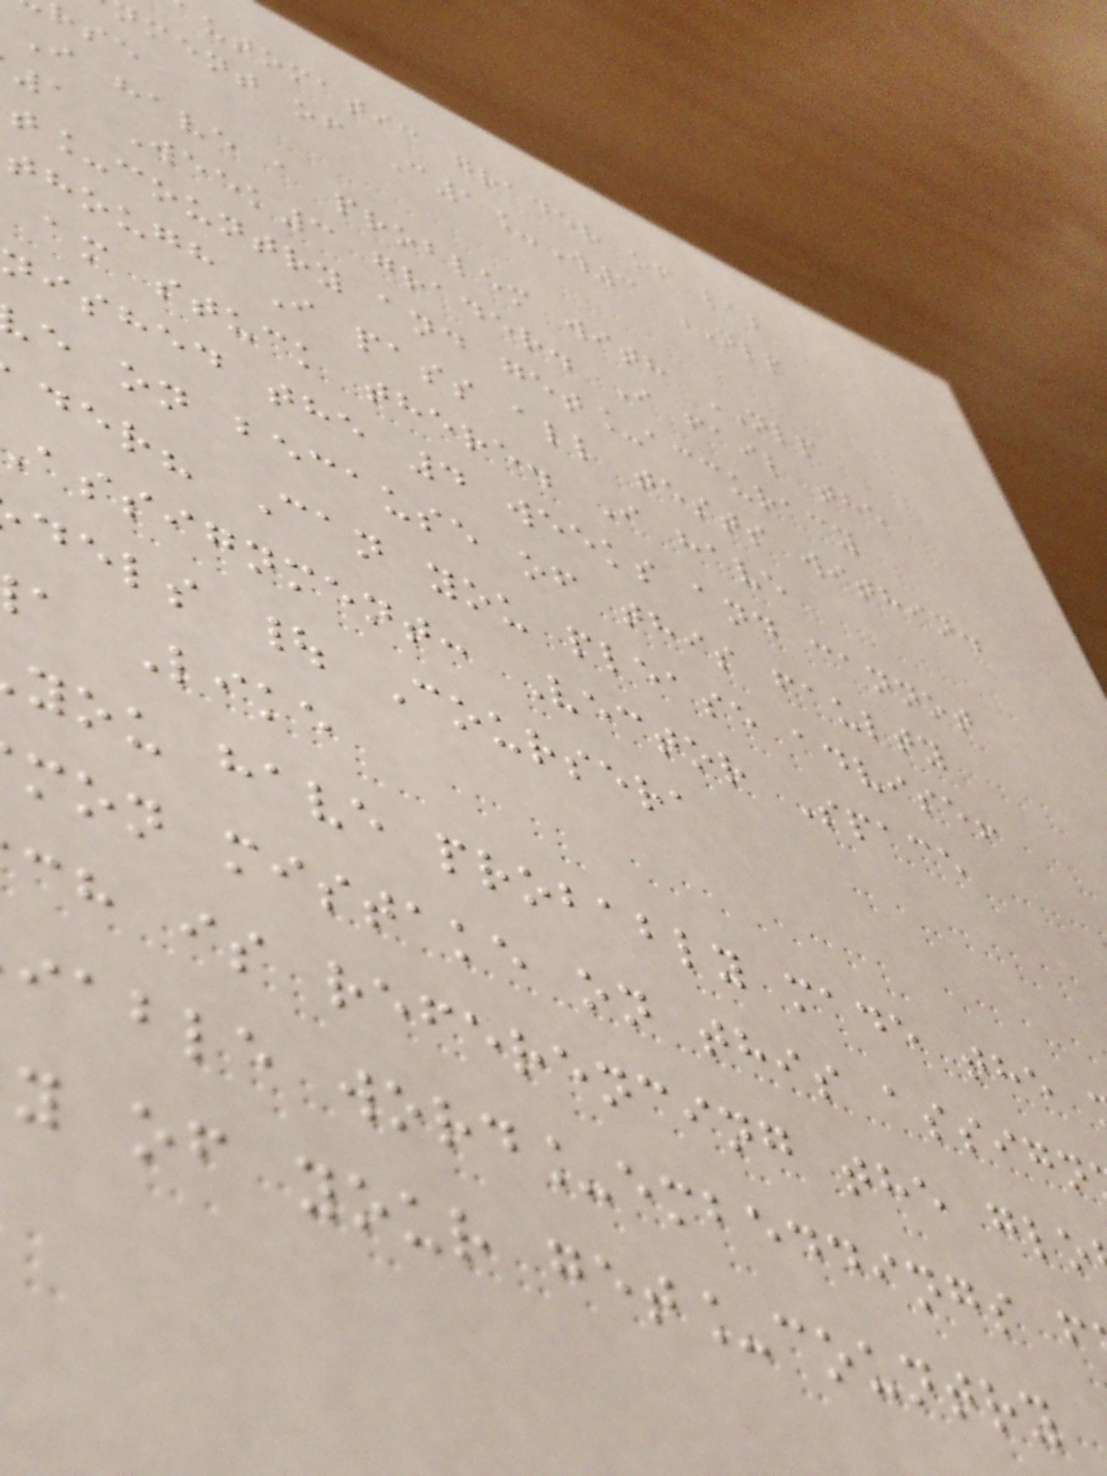utomatic grader of lab
ment of C1_W3 NLP
I have a problem with NLP
1 Week3 grader. I fail the
t_country and get_accuracy
though I pass all tests within.
am stuck there. I have
nished the 4 weeks and cannot
e on because of this faulty
der? Can you please advise!
assignment: Vector Space
dels | Coursera
a Like
you have probably made the
mon mistake on this assign
ch is referencing the glo
iable word_embeddings f
y of your get_country
